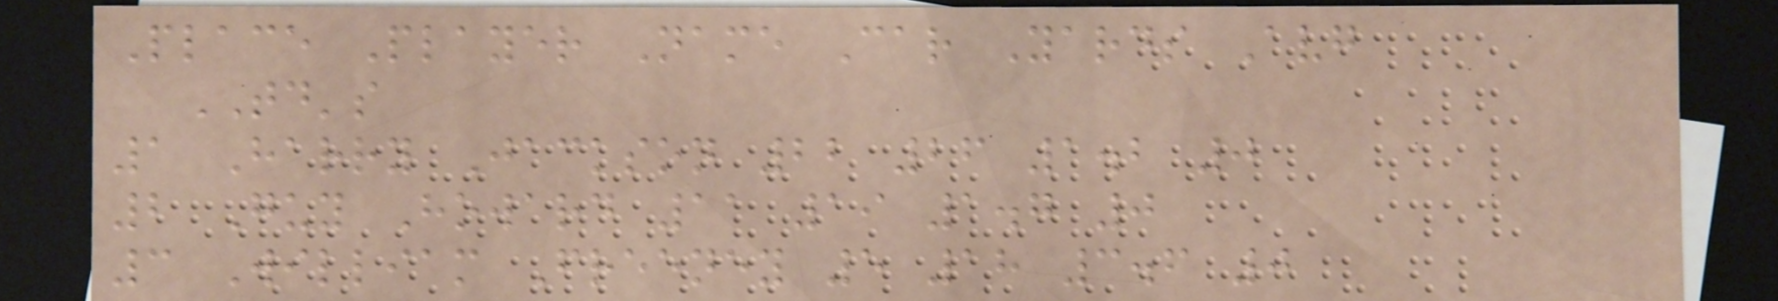Place Player Name Car Yards Avg
TD's
1 Harry Jackson 22 26 1.2 0
2 Guy Howard 11 19 1.7 0
3 William Freeney 5 18 3.6 0
